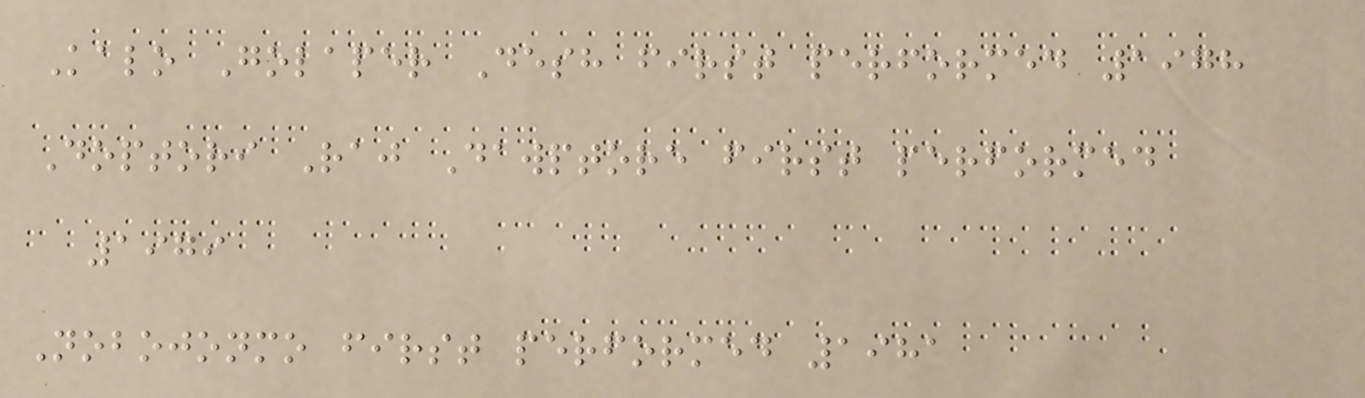Kalo Golaper Desh first performed 1978
Doptori Raj Dawptore first performed
1979
Nobojonmo first performed 1981
